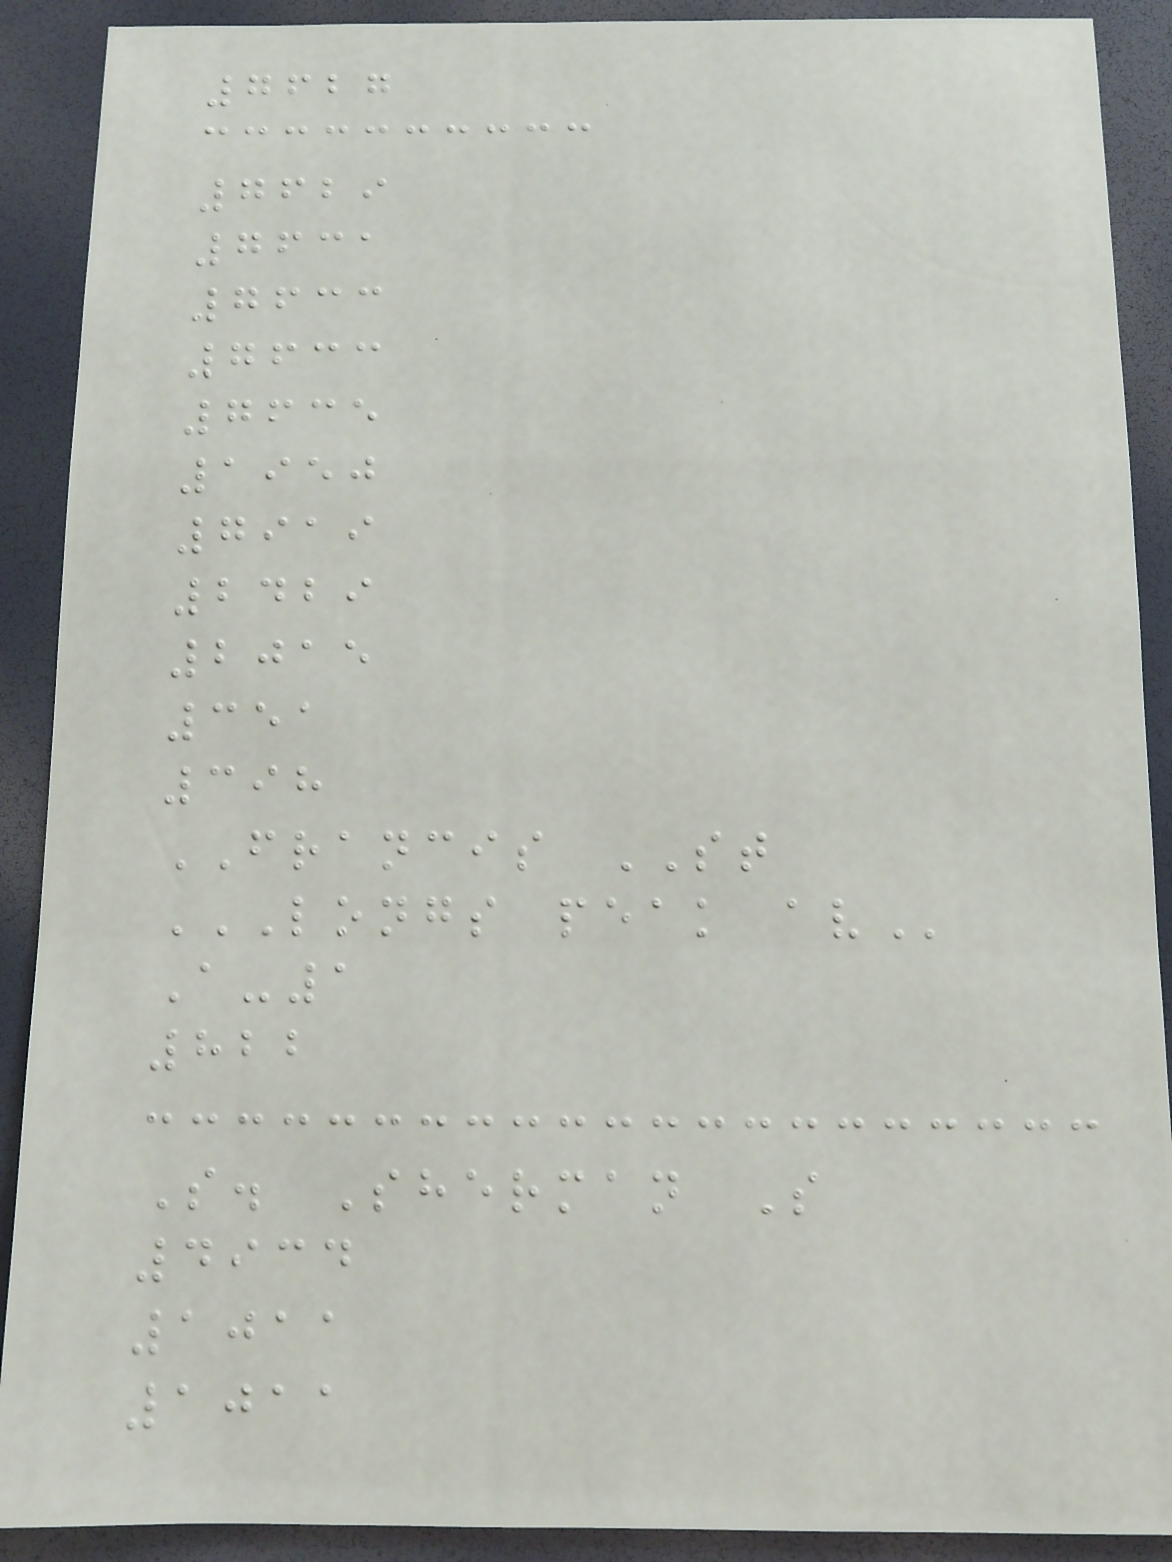7627
7629
7631
7633
7633
7635
1950
7919
2429
2015
351
398
FRANCIS ST
LONGS PEAK AV
A-1
822
S. Sherman S
4934
1011
1011
